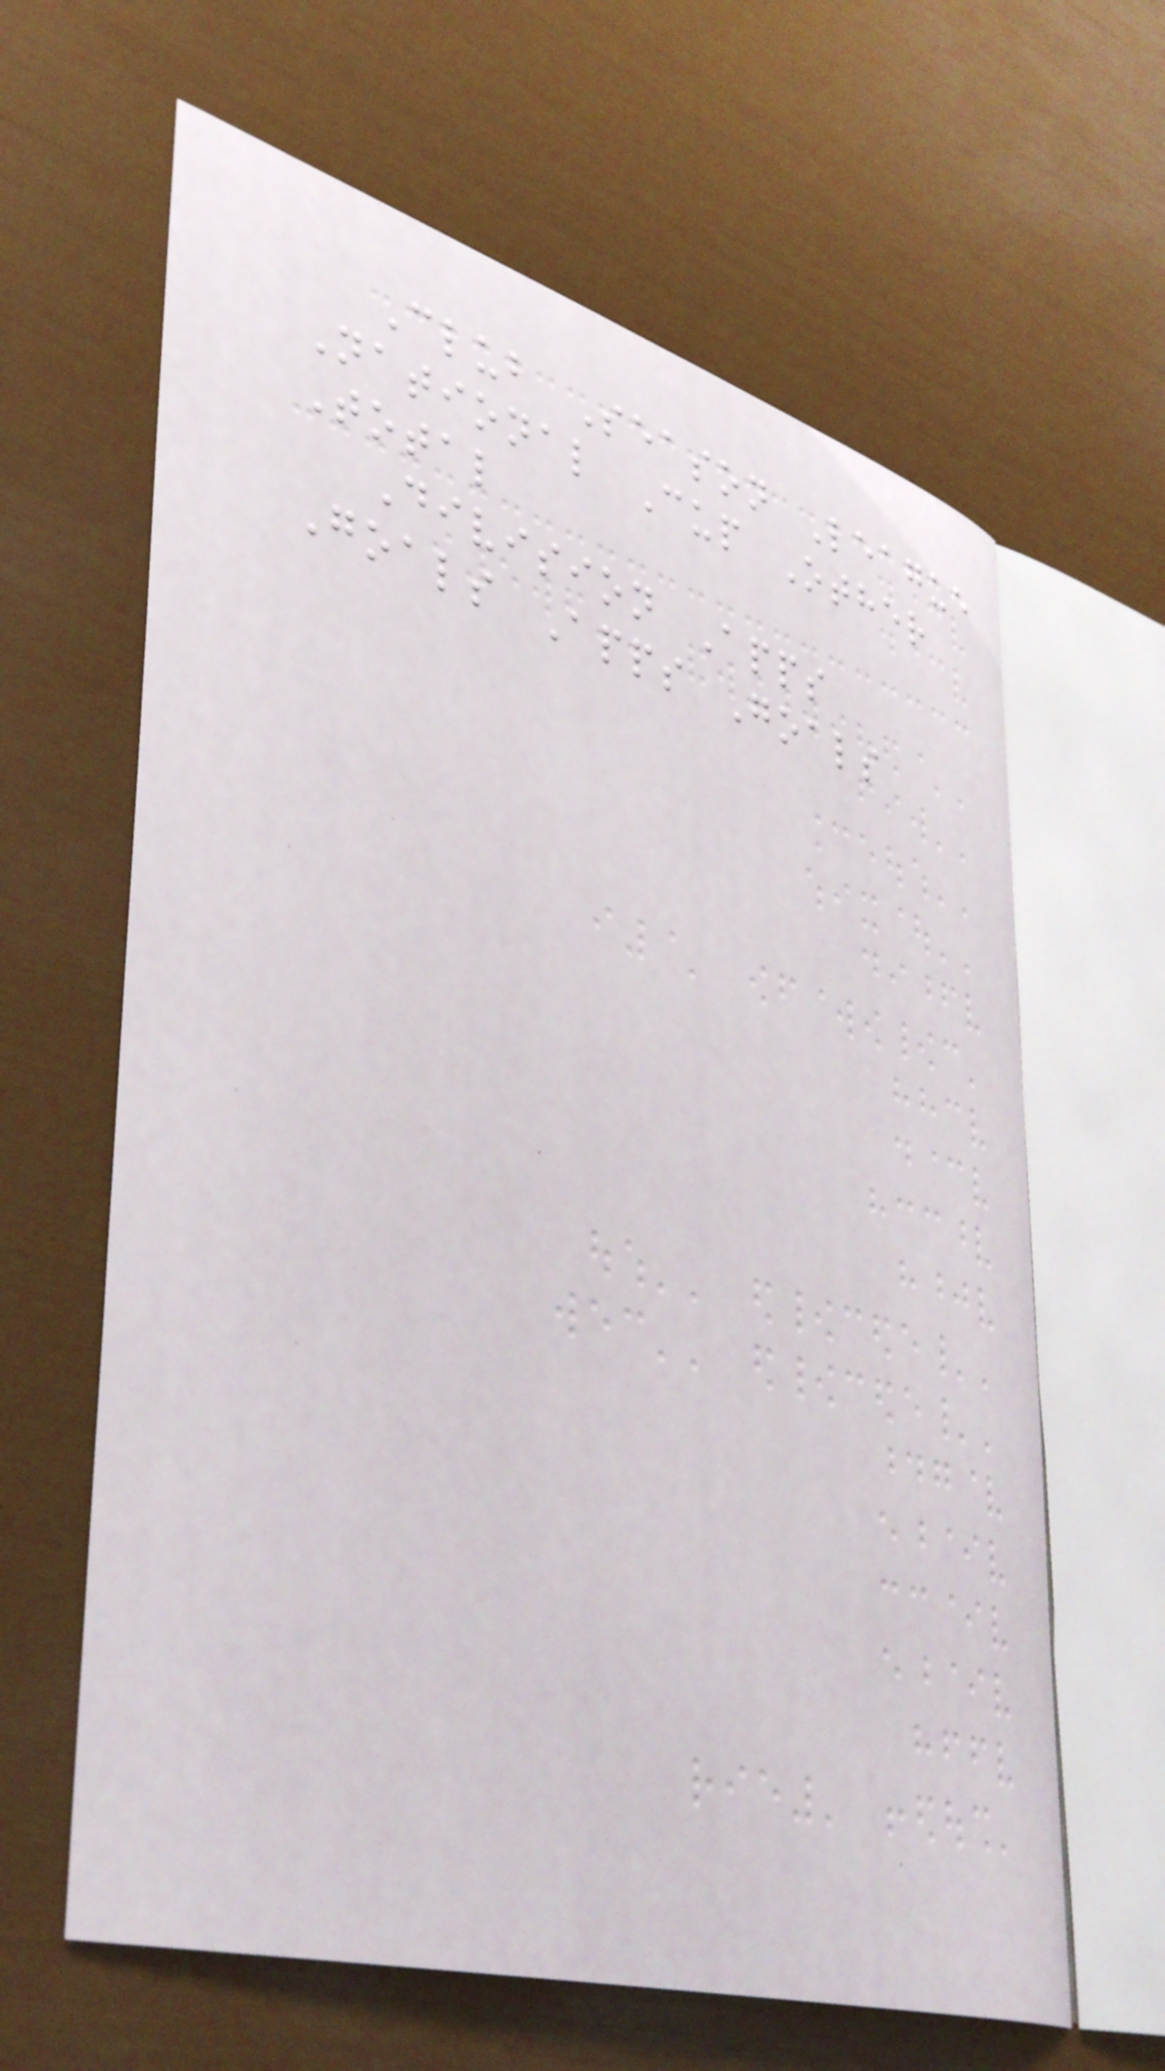Club Season League
National Cup Other
Total
Division Apps
Goals Apps Goals
